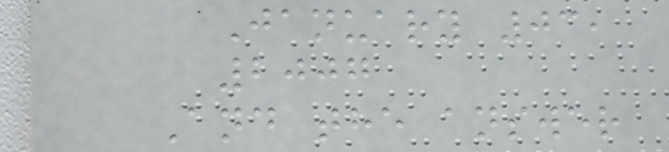January 03,
2007
And the answer
